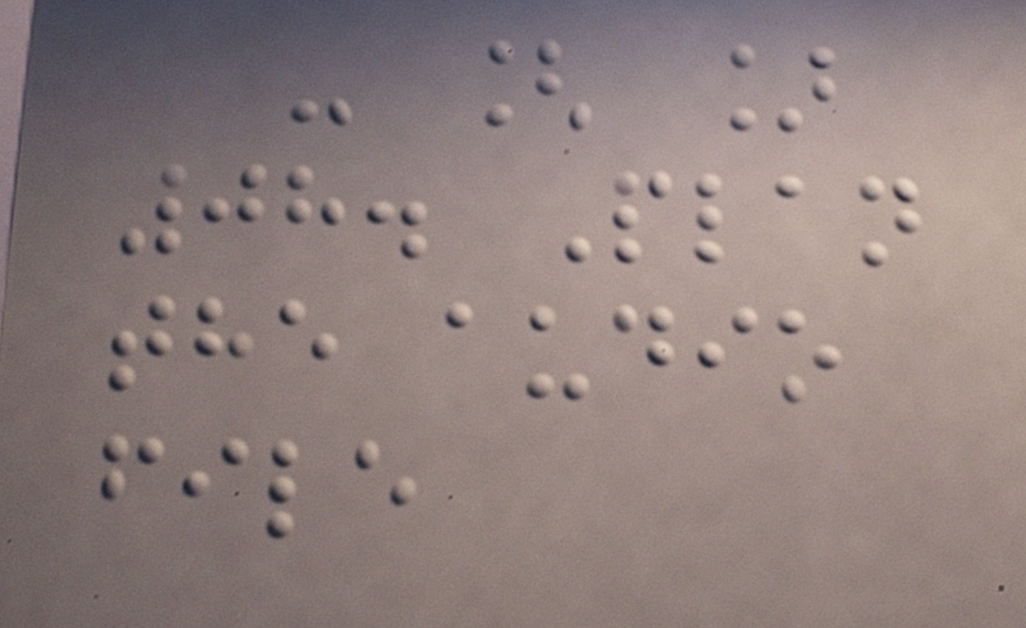- [ ]
08. Plan
the audio
file
